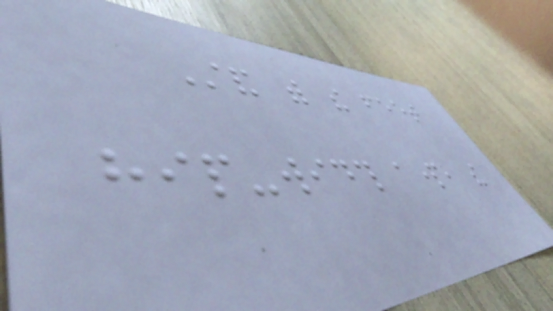Stand with the feet
hip-width apart, the
